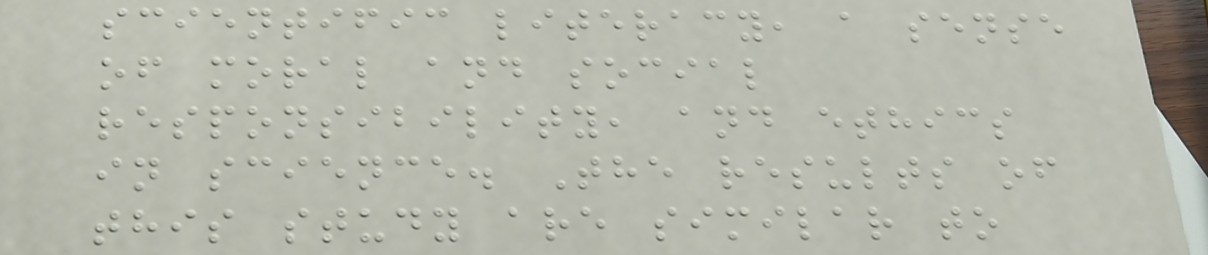scientific literacy, a sense
of moral and social
responsibility, and ethics
in science. The results of
this study are similar to
